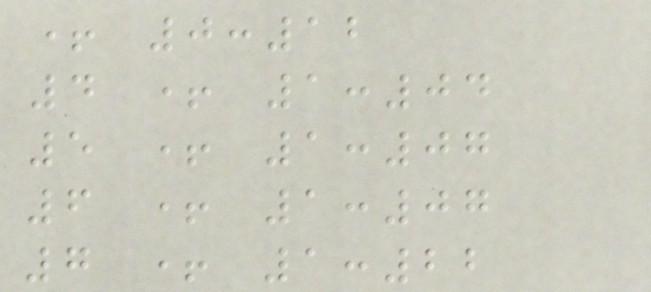+ 0:12
4 + 1:04
5 + 1:07
6 + 1:07
7 + 1:22
